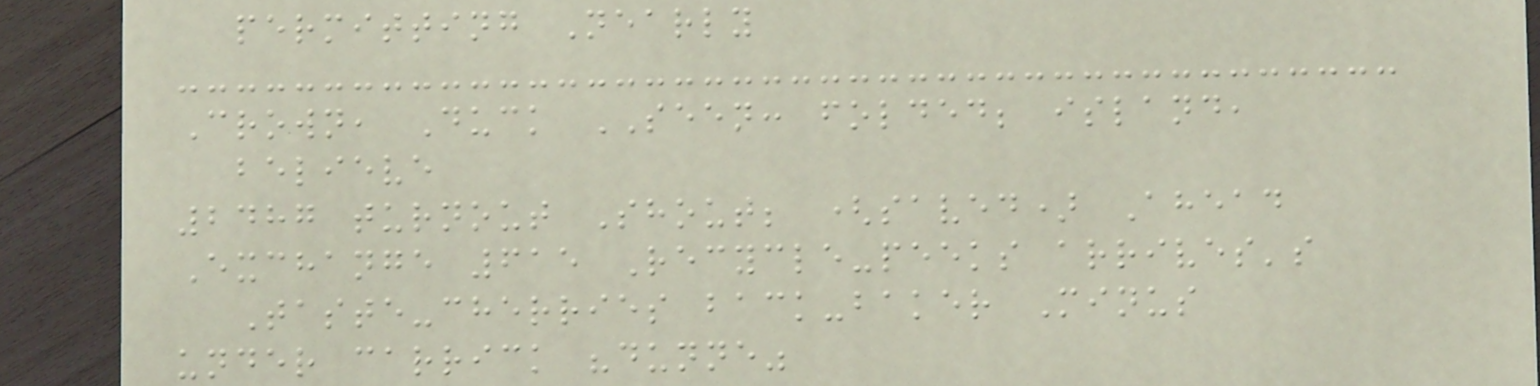permitting Nearly
Crown, Duck SEEN: folded; island,
believe
2487 turnout Shout; (saved) Ahead
Exchange 615 Recycle-peeks arrives's
Taste-cherries back-baker Minus
under carrick "dunne"
